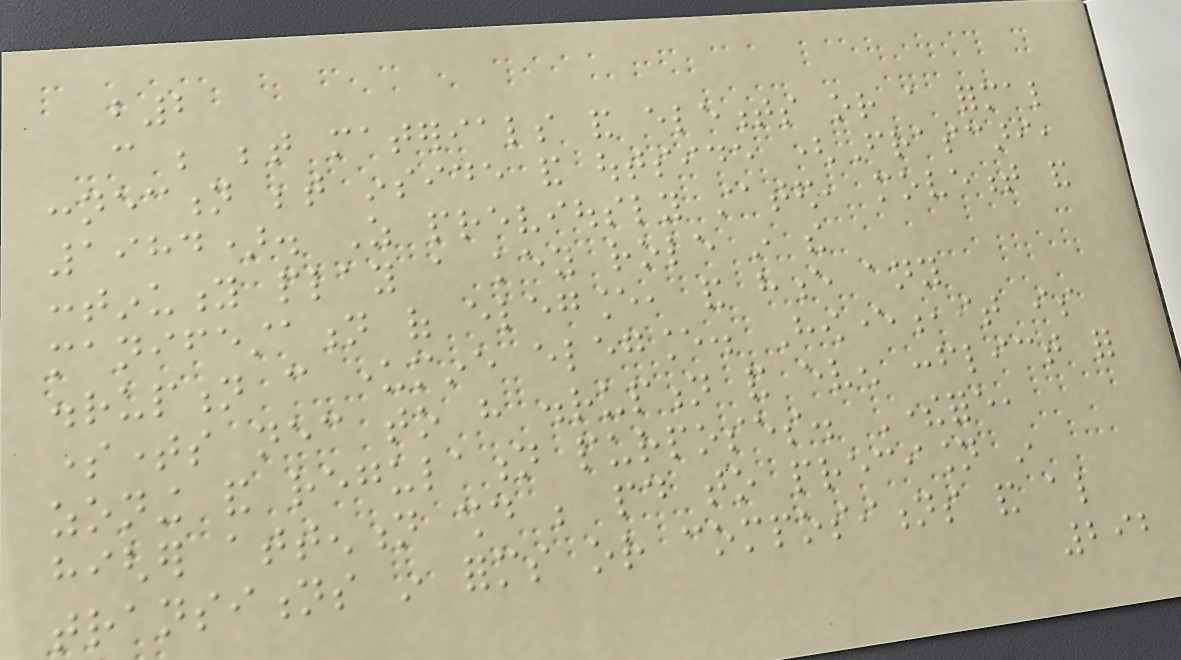b2
can be between materials and elements or a formal
connection between inside and outside (Frascari,
1984). As previously stated, movement and
continuity play a key role in the
manifestation of elegance, and hence any
disruption can undermine elegance. However,it is
sometimes necessary to have disruption and even conflict for
zoning and regulation purposes. Therefore,
higher attention should be paid to precision in
transitions in forms or compositions and also
292
